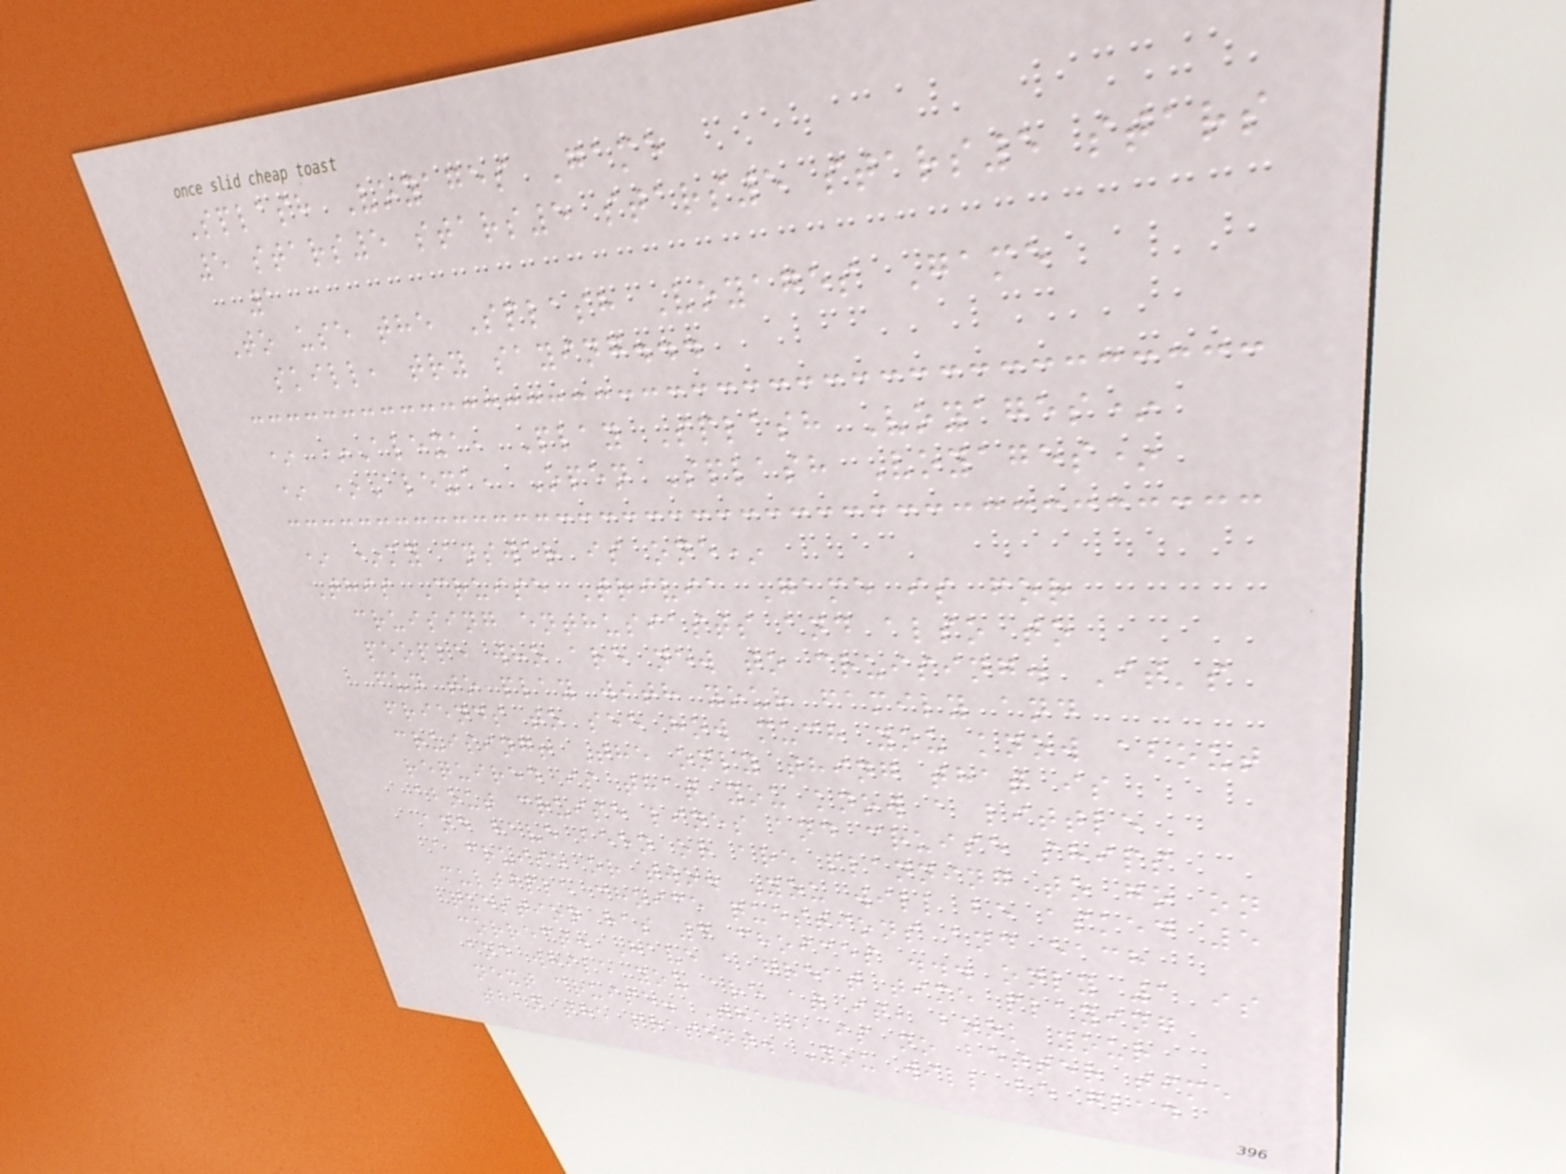Splash Voyages Game
5 stars5 stars5 stars5 stars5 stars
1
To use the Splash Voyages Game
skill, try saying...
* *Alexa, Play Splash Voyages*
* *Alexa, Open Splash Voyages*
* *my answer is one*
This Cruise Trivia Game is for
cruising enthusiasts and also to
people who are new to cruising. It's
fun to play with your family and
friends to see how much you know about
cruising! The only thing that is
required is that you know a little
about cruise lines and cruise ships
and have been or are planning to go on
a cruise or two. You will be asked 5
multiple choice questions and each
question has 4 choices ... only 1 is
correct. Have a great time playing
and while you are at it, book your
next cruise. There is no better time
than the present. You will be glad
